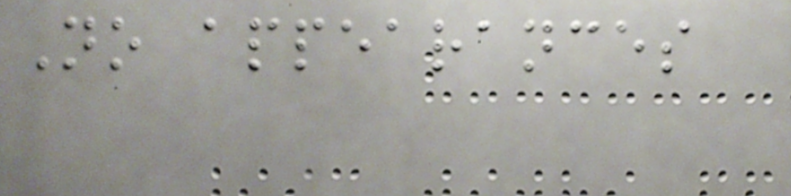No appearances
